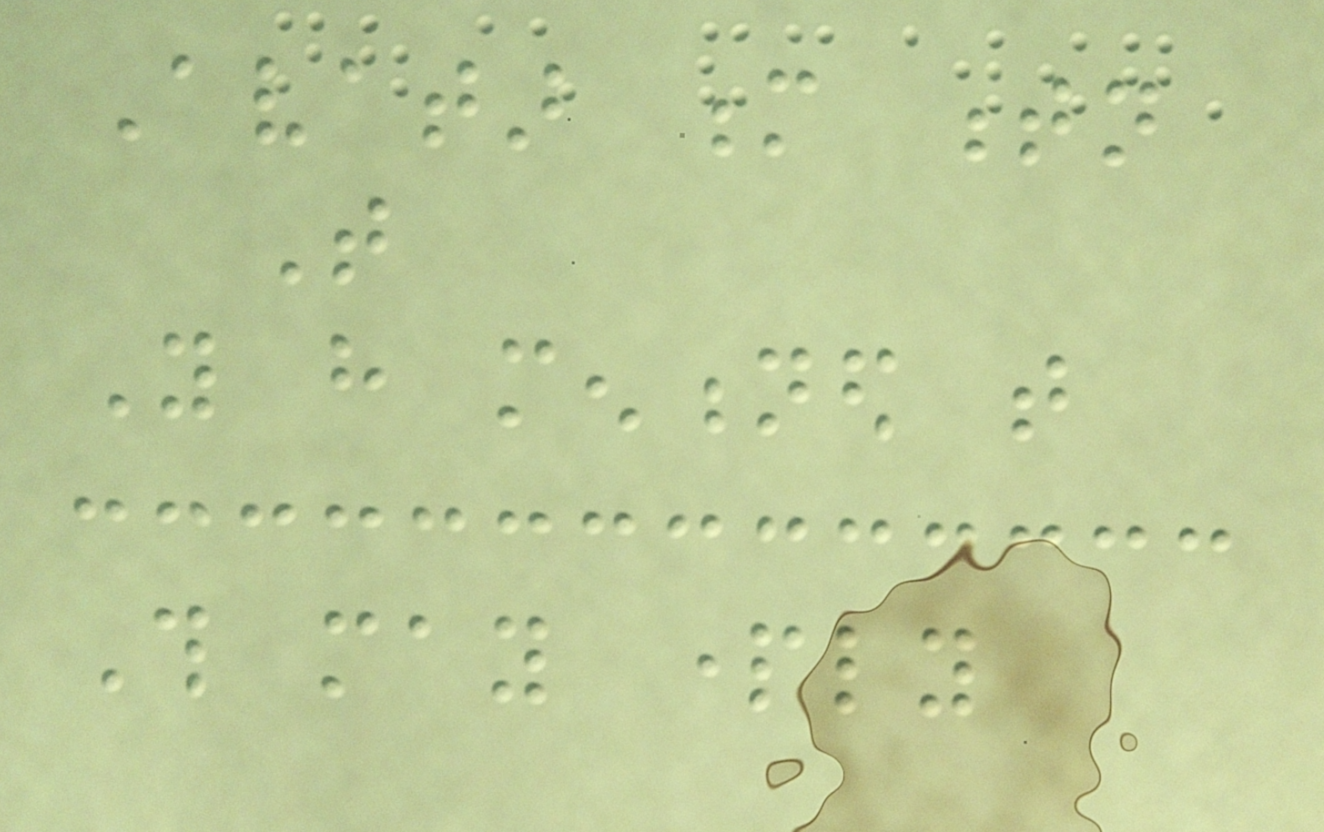Avatar m tn
That
You have mentioned that
This may partly
